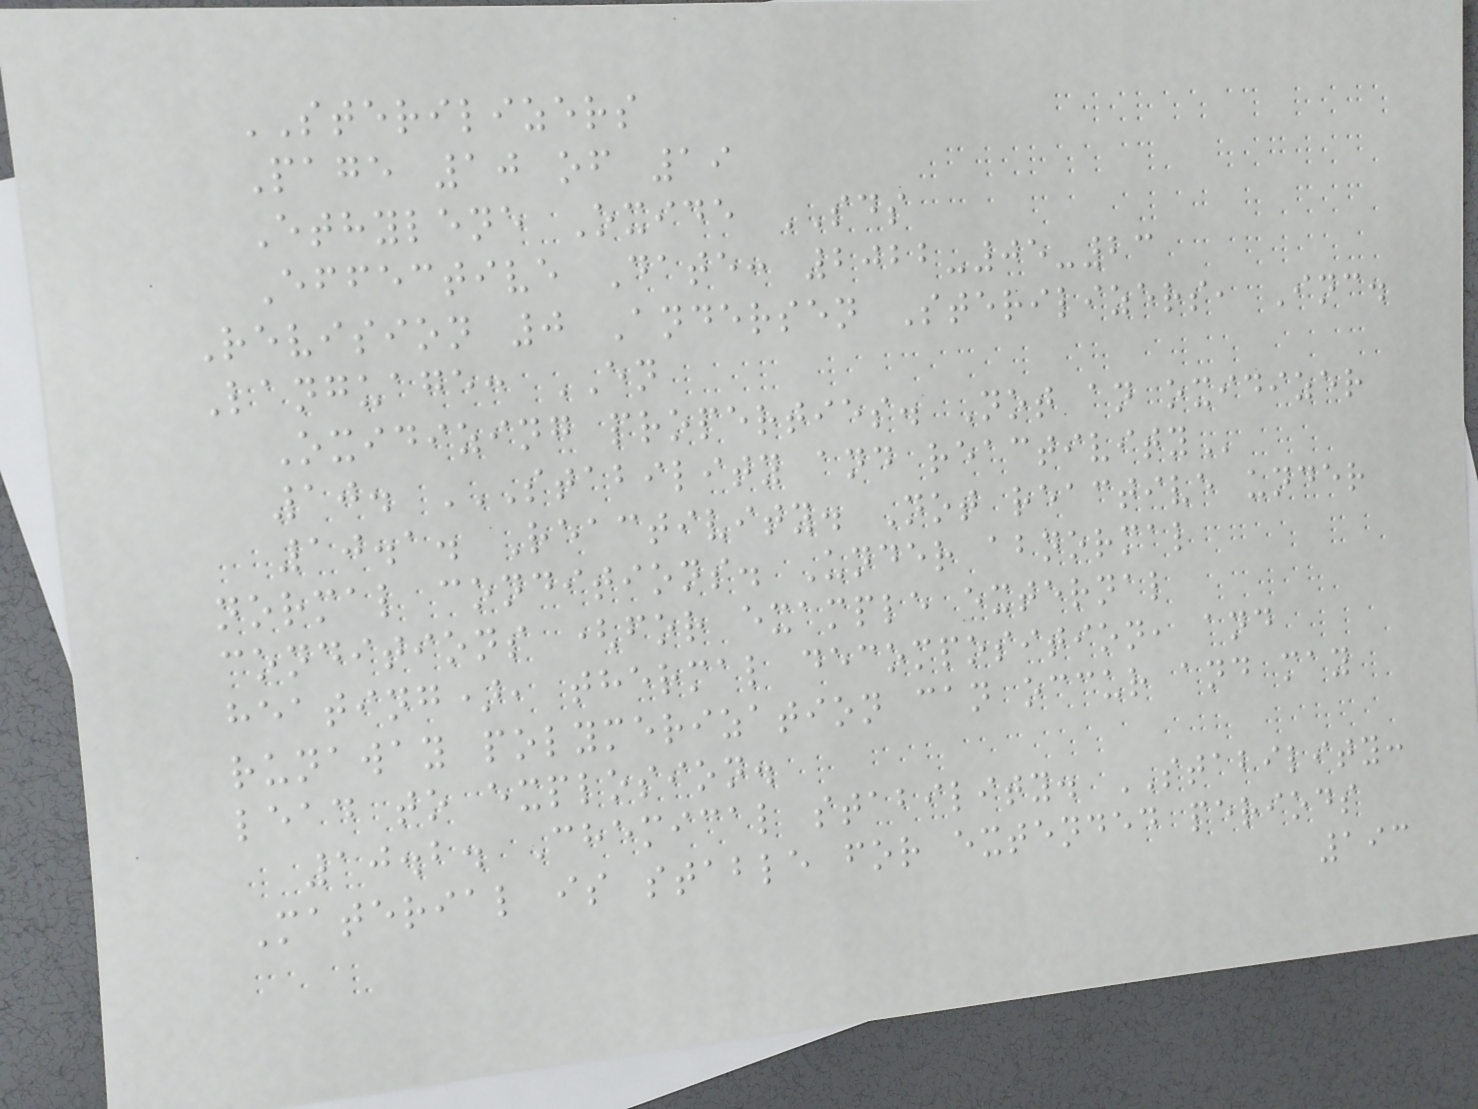STERILIZERS
Page 10 of 19
Ethylene Oxide SDS
Effective Date: 2022-05-23
Revision 0 Andersen Sterilizers, Inc.
Language: EN
Oxidizing properties. Not an oxidizer
10. STABILITY AND REACTIVITY
10.1. Reactivity. Not reactive under
normal conditions. Under abnormal
conditions (for example external
heating), thermal decomposition, and
runaway polymerization can occur and may
lead to explosion.
10.2. Chemical stability. STABILITY:
Material is stable for extended periods
193
